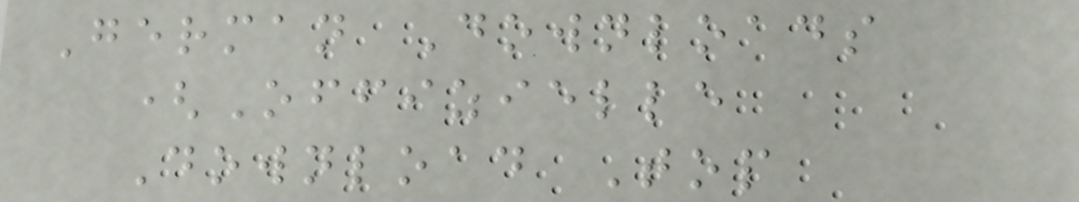German Downloads
(Offizielle
Download Top
